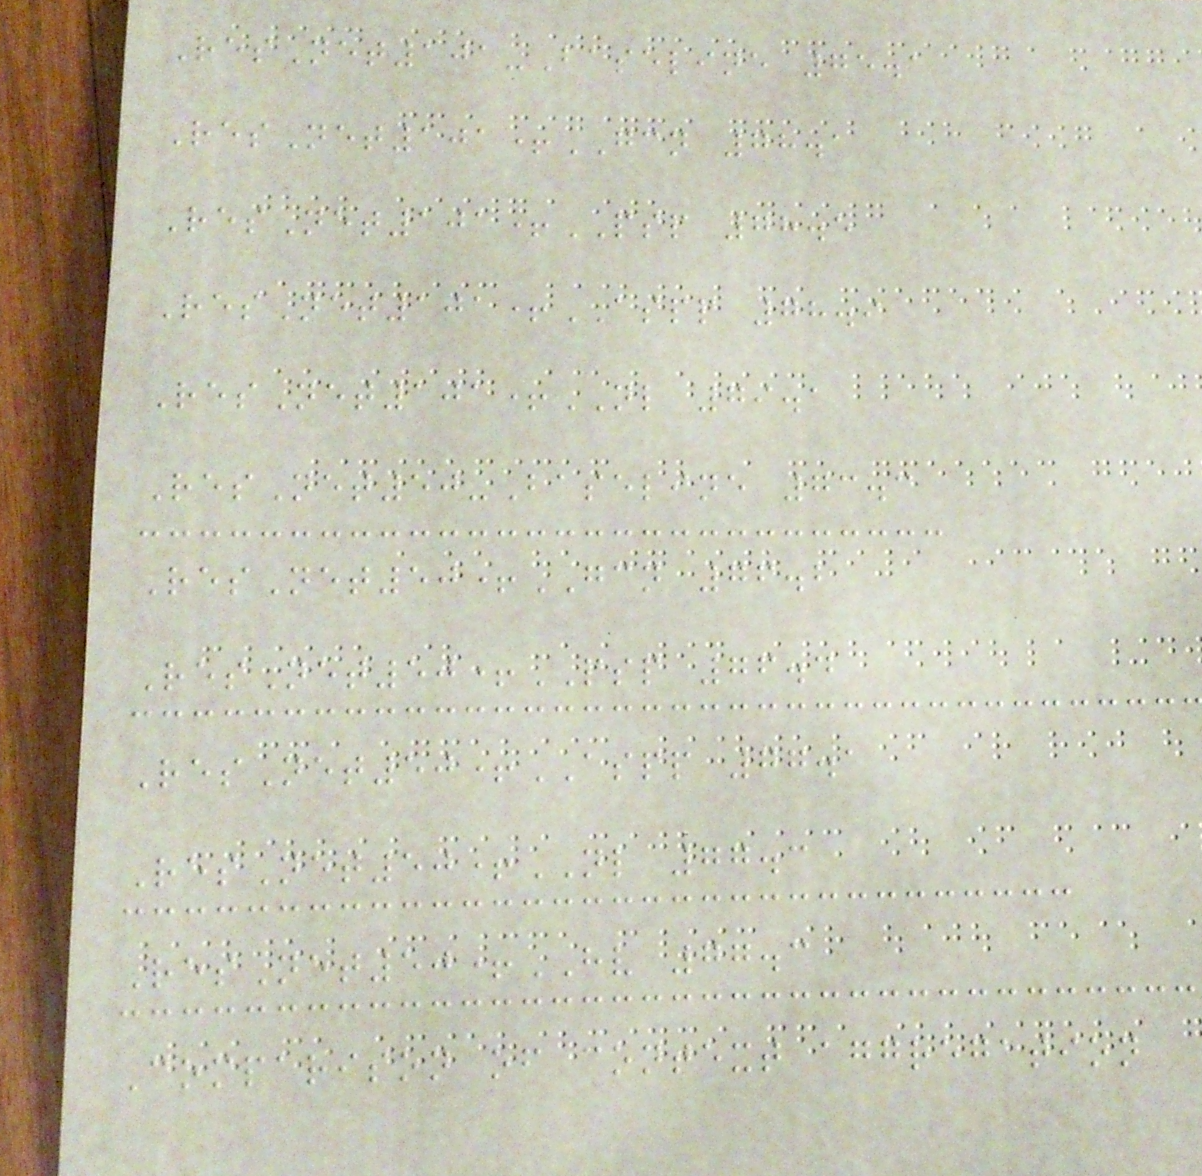ResNet101-Baseline 75.1
ResNet101+GCN 78.1
ResNet101+PSP 78.5
ResNet101+ASPP 78.9
ResNet101+NL 79.1
ResNet50-Baseline 73.3
ResNet50+GCN 76.2
ResNet50+PSP 76.4
ResNet50+ASPP 77.1
ResNet50+NL 77.3
ResNet50+HV 77.3
Comparison of context aggregation
